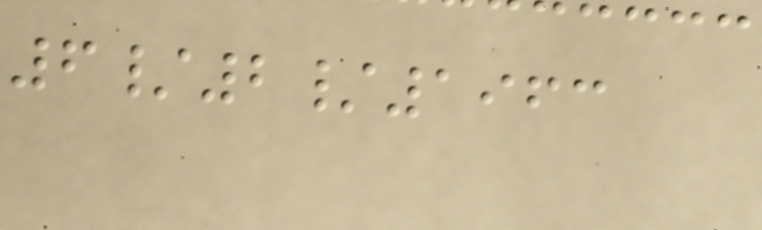6/2/1963
